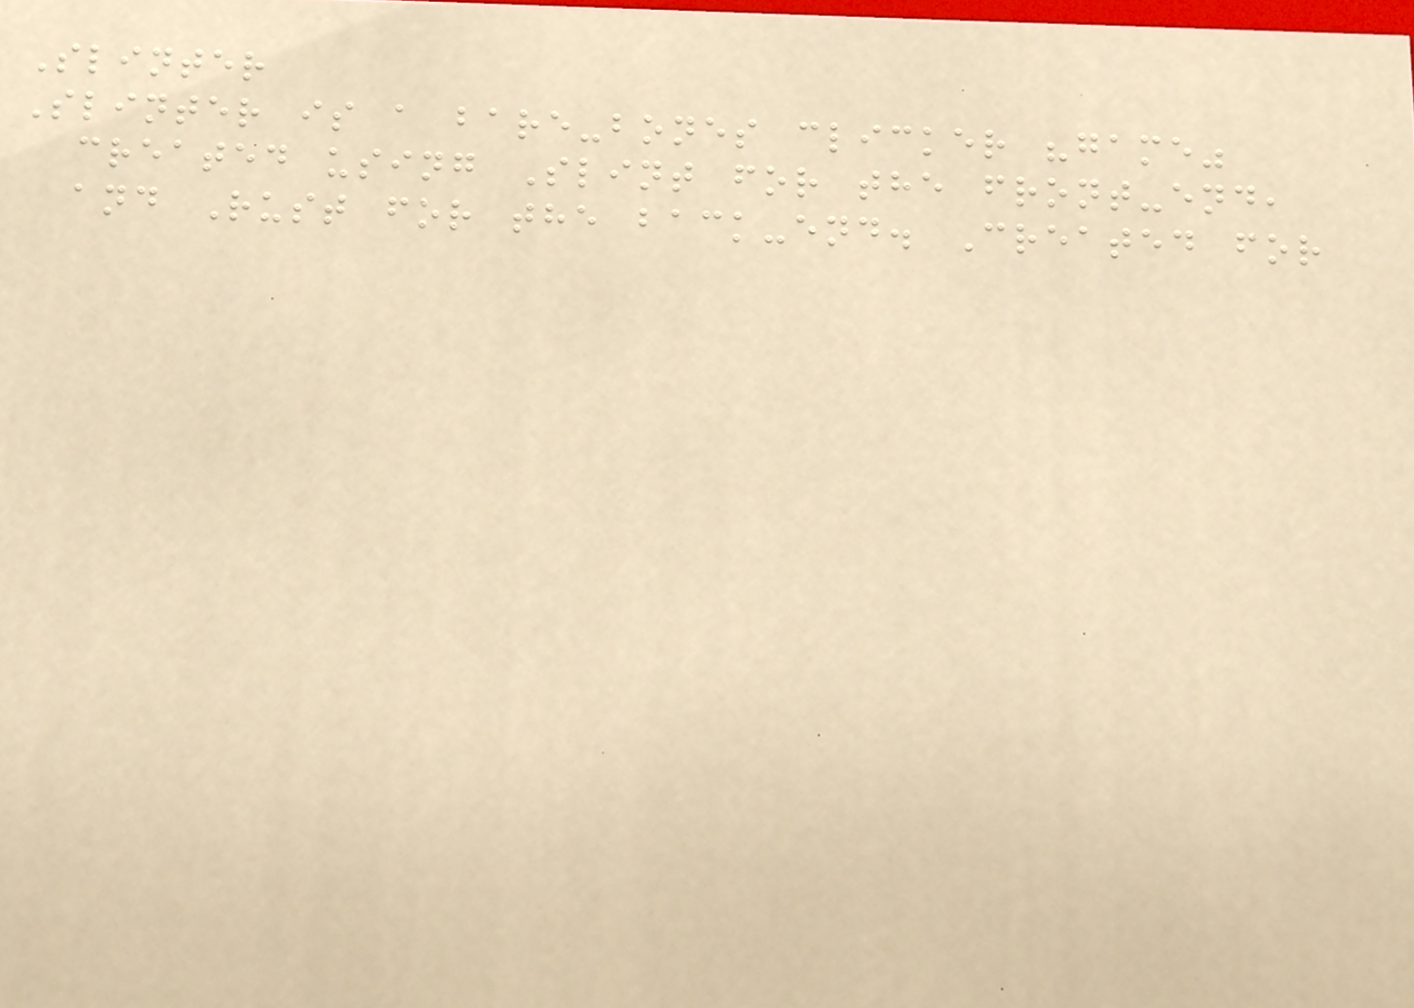Slinter
Slinter is a bare-bones clicker "game"
created using Slint for the front-end,
and Rust for the back-end. Created for
